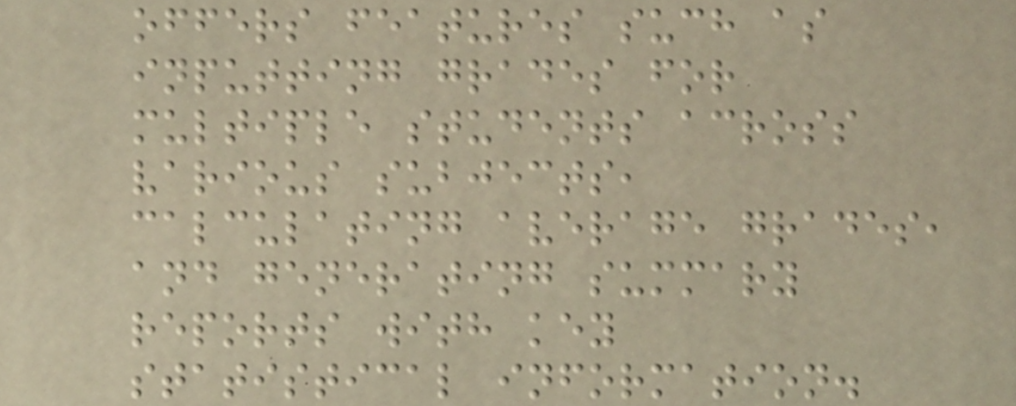offers features such as
inputting grades for
multiple students across
various subjects,
calculating average grades,
and generating summary
reports with key
statistical information.
